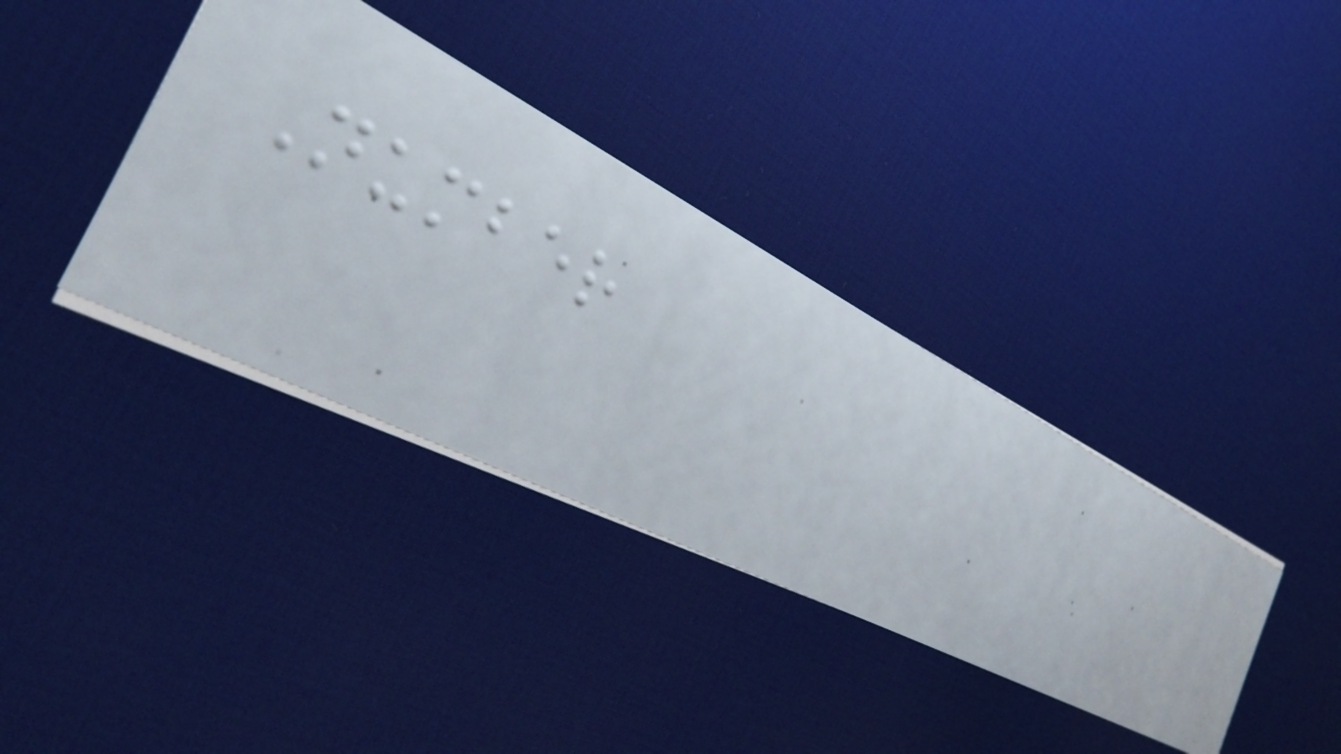Number
